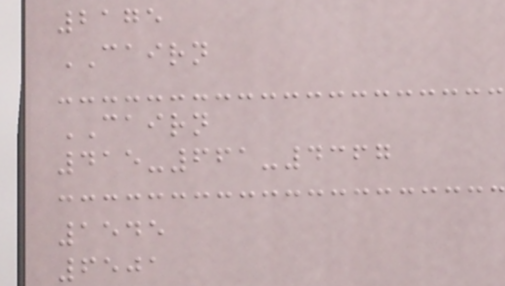2175
CAIRN
CAIRN
415-661-4367
1545
6501
